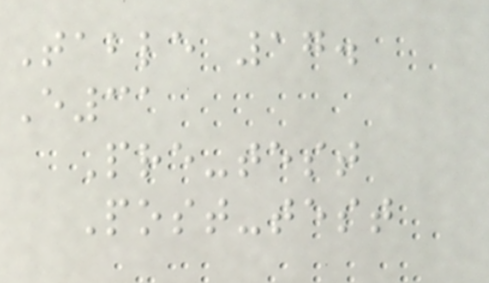Table 17.
E31
Pre-test
Post-test
